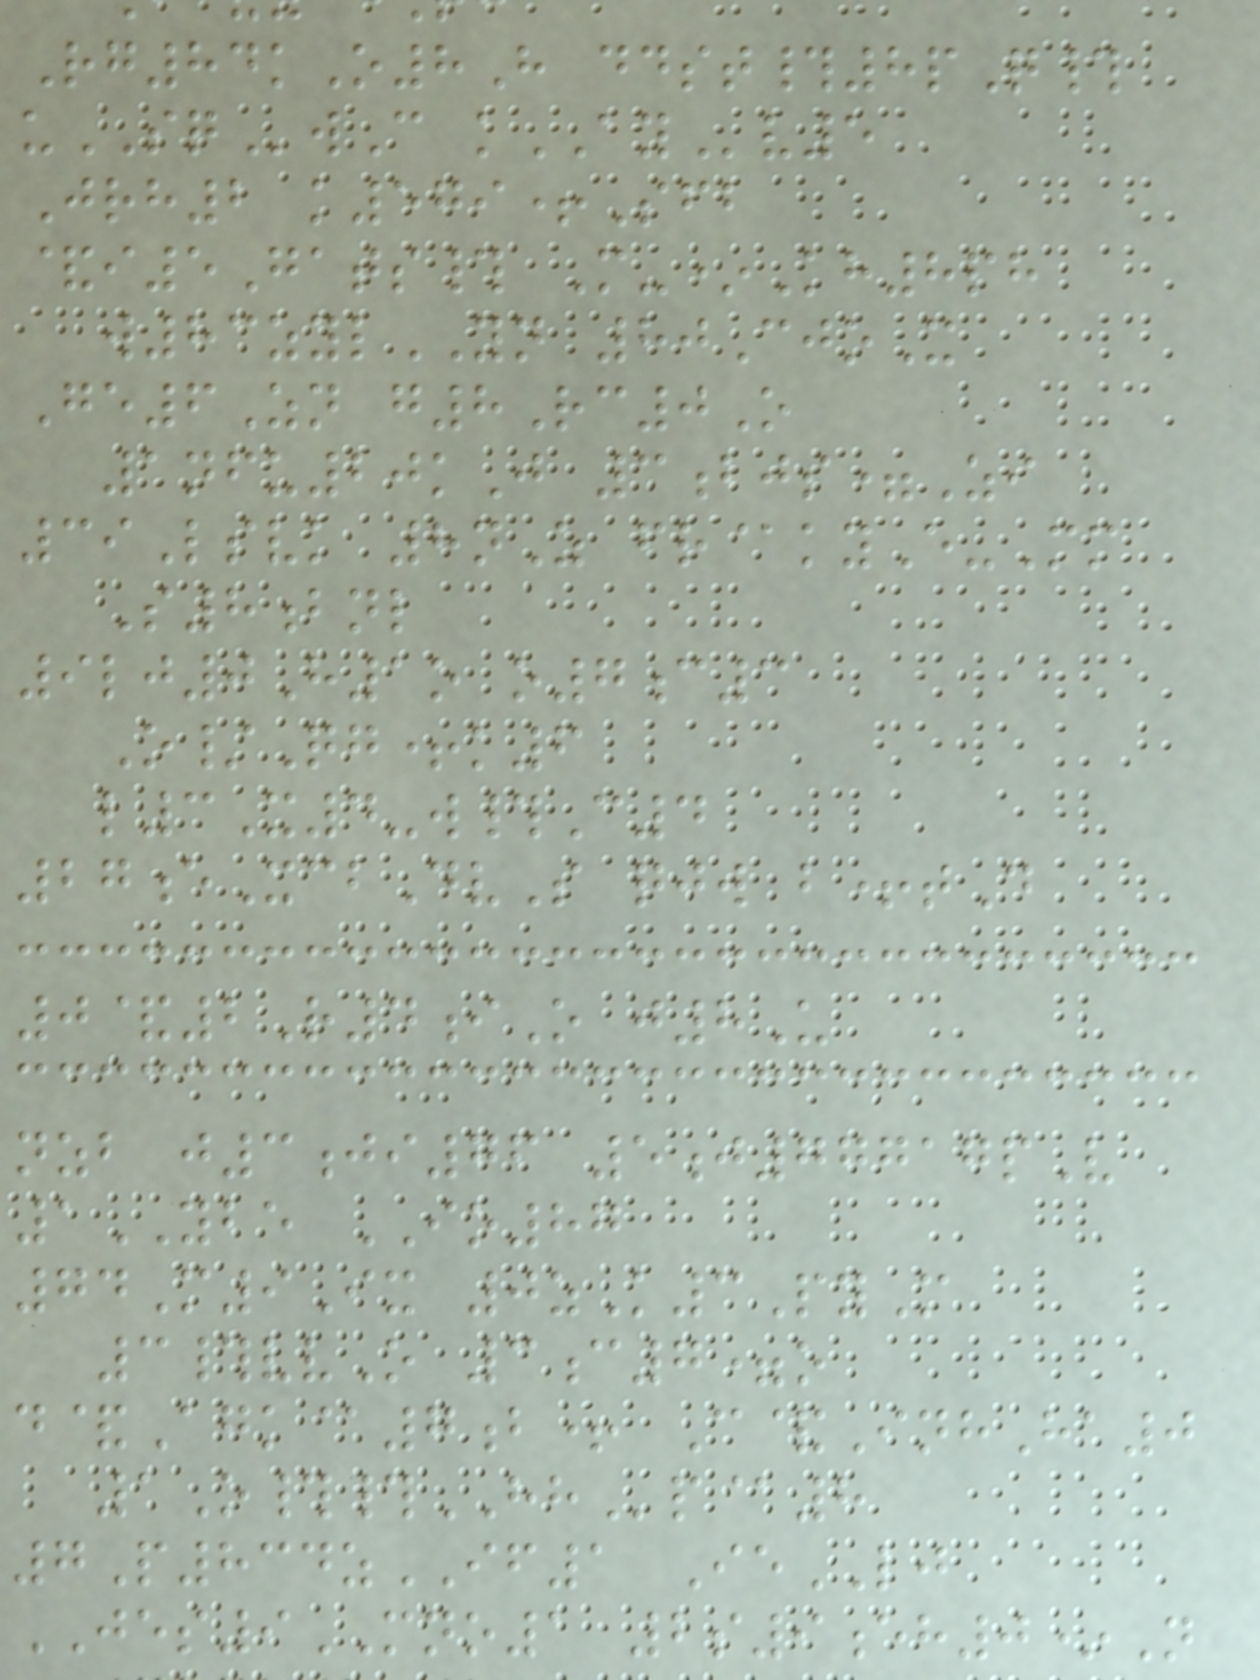Rg84kO8H ddst#8pQ#
uSQwC kAYv5
Jrh2 k579+Sfb
&i5Gats# M-*Kh8ph
w83zylYN 80CjoX
Ge6Zn g8Rc0O
1nfu20kJ 3bjs=Zi
39Lsvk 8nZ fr@kyE-Mm
S8bnl
9lj0H1o o7c3
O/Qg+k6
l3X4-w#C4
27eXcbDvS qjw b+tD
0&2R4iO j8U
nzb j3ji76 5j77717pV
1YBE IO87
74M9Ix 0zK3PyM
3#vvO 3c7=o
d&Agk@7b+ C&InhHa0
1O##HHp@8
7P834zIF1 IeLJ
JES9MNO1 2s9eh0*N
